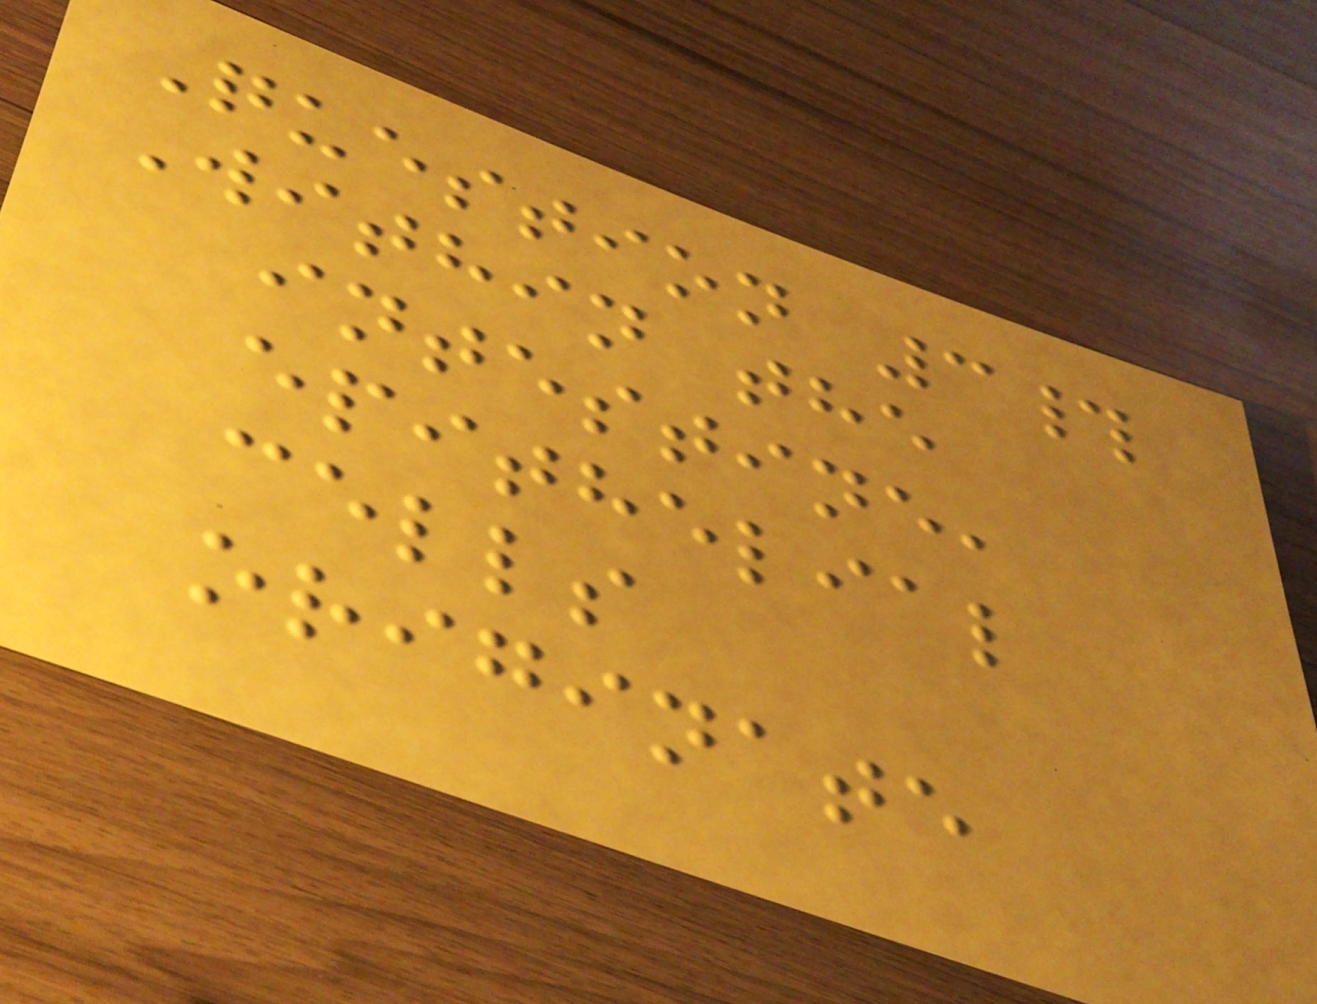Question 3#
Within the
intestine,
epithelial
cells
originate
